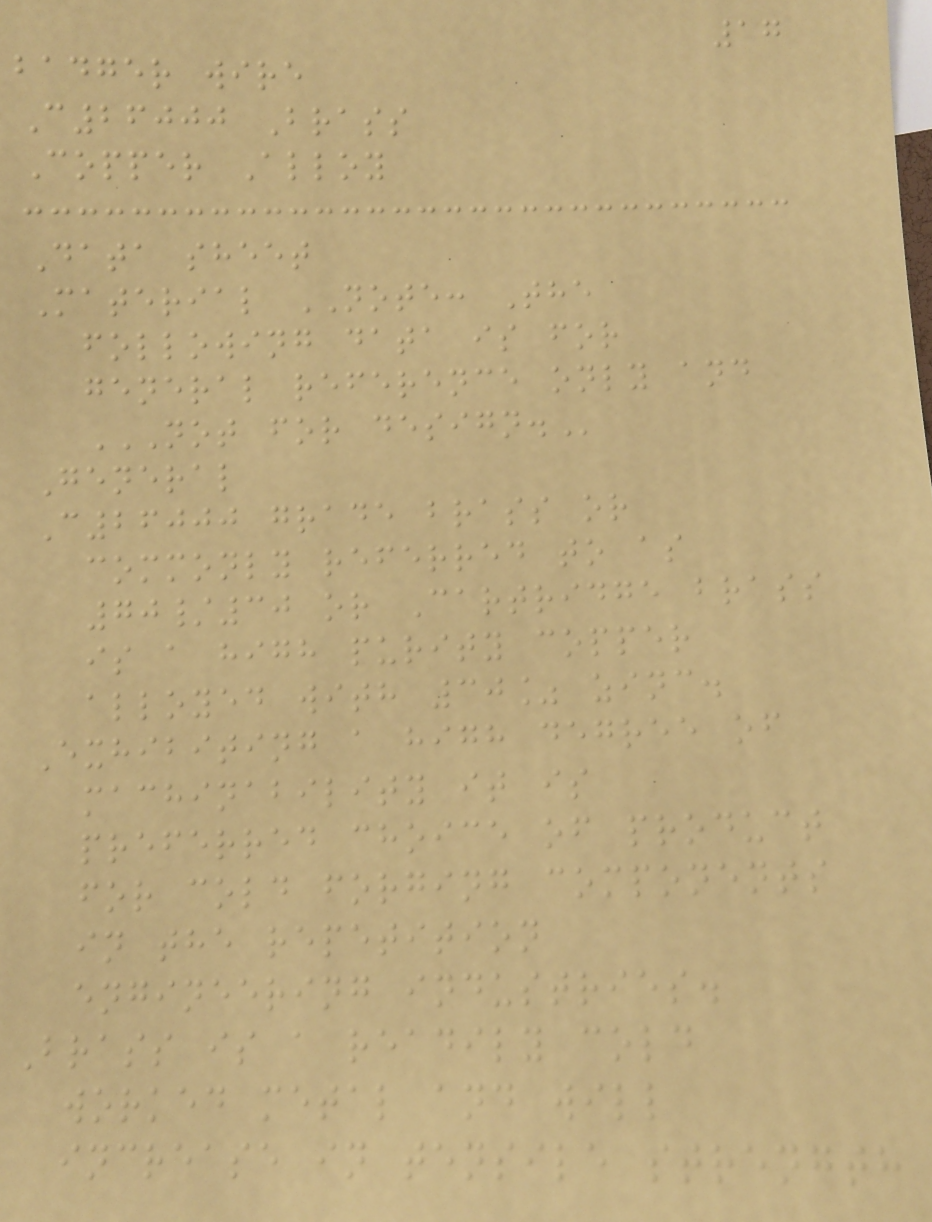17
badger wire
C26000 Brass
Copper Alloy
Data sheet
Material NOTE: The
following data is for
general reference only and
NOT FOR DESIGN.
General
C26000 grade brass or
commonly referred to as
70/30 or Cartridge brass
is a high purity copper
alloyed with 30% zinc.
Exhibiting a high degree of
machinability it is
preferred choice of product
for cold forging components
in the repetition
engineering industries.
Brass is a readily cold
worked metal and will
increase in tensile strength
